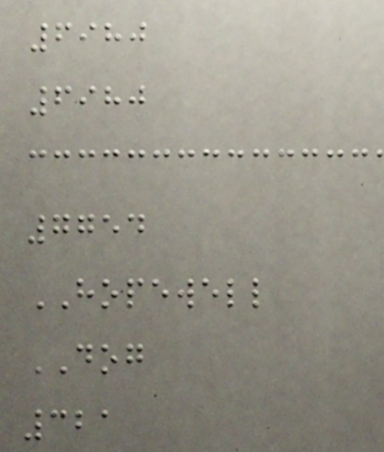6980
6980
7754
HOPEWELL
DOG
321
